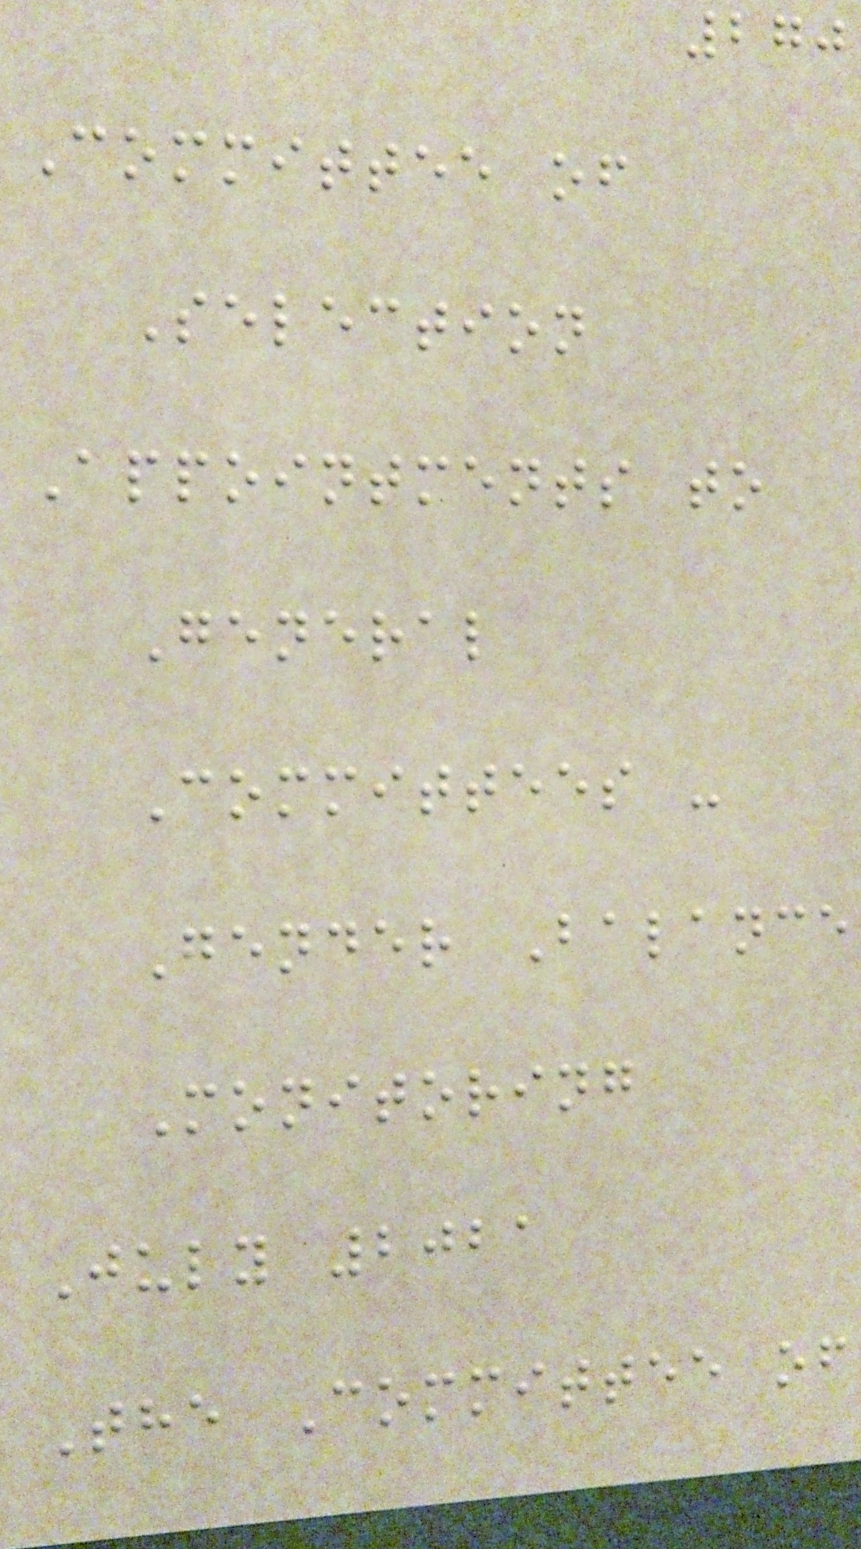270
Committee of
Selection
Appointments to
General
Committees -
Gender Balance
Monitoring
July 2021
The Committee of
